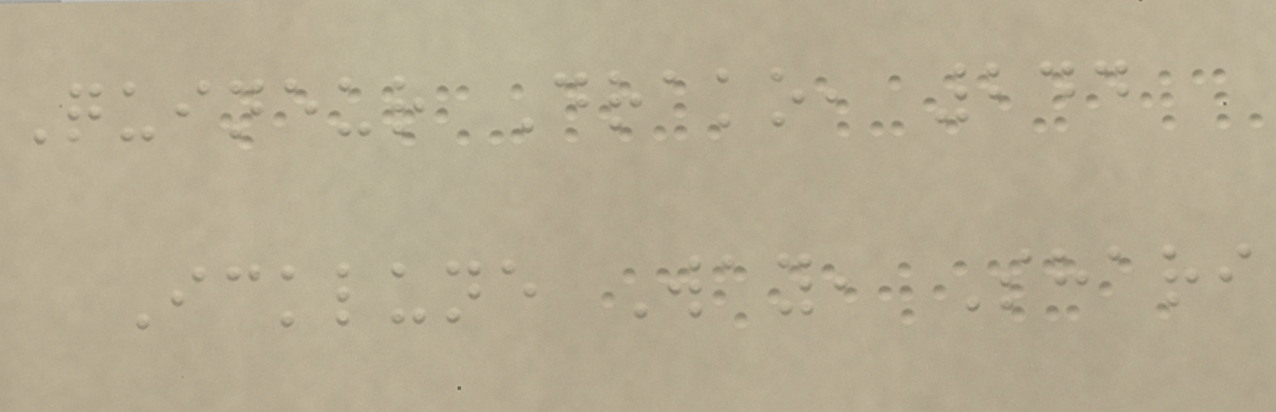Quineur Drako, 244
Icklune Way, Shari
